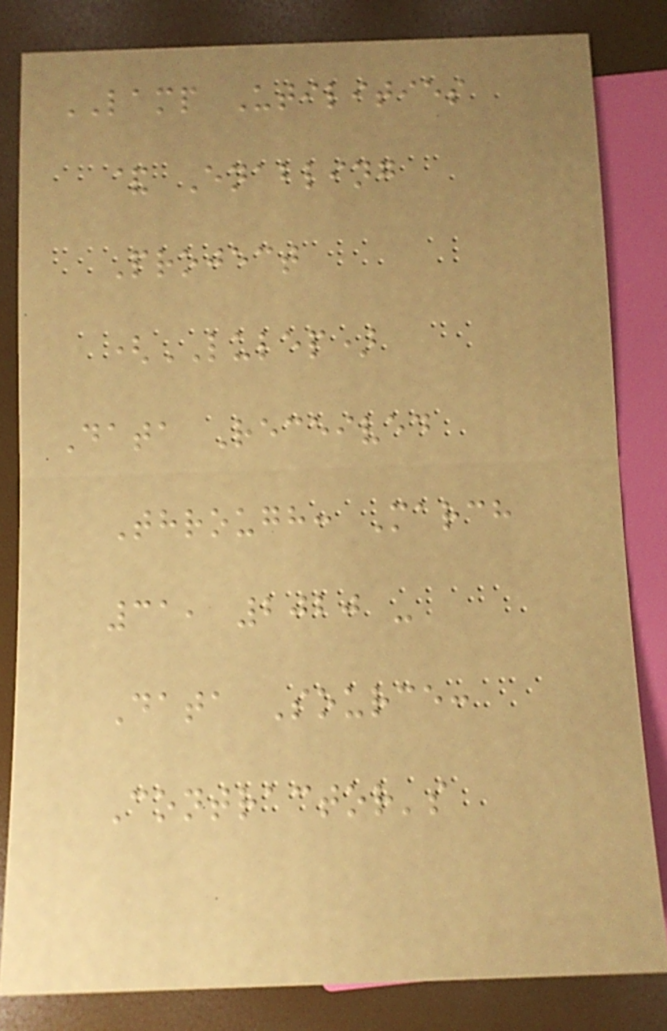LAMP Utilities
& Enabling
Project
(LULEP)
Data Received
Through: March
31, 2020 -
Data Source:
Contractor's
